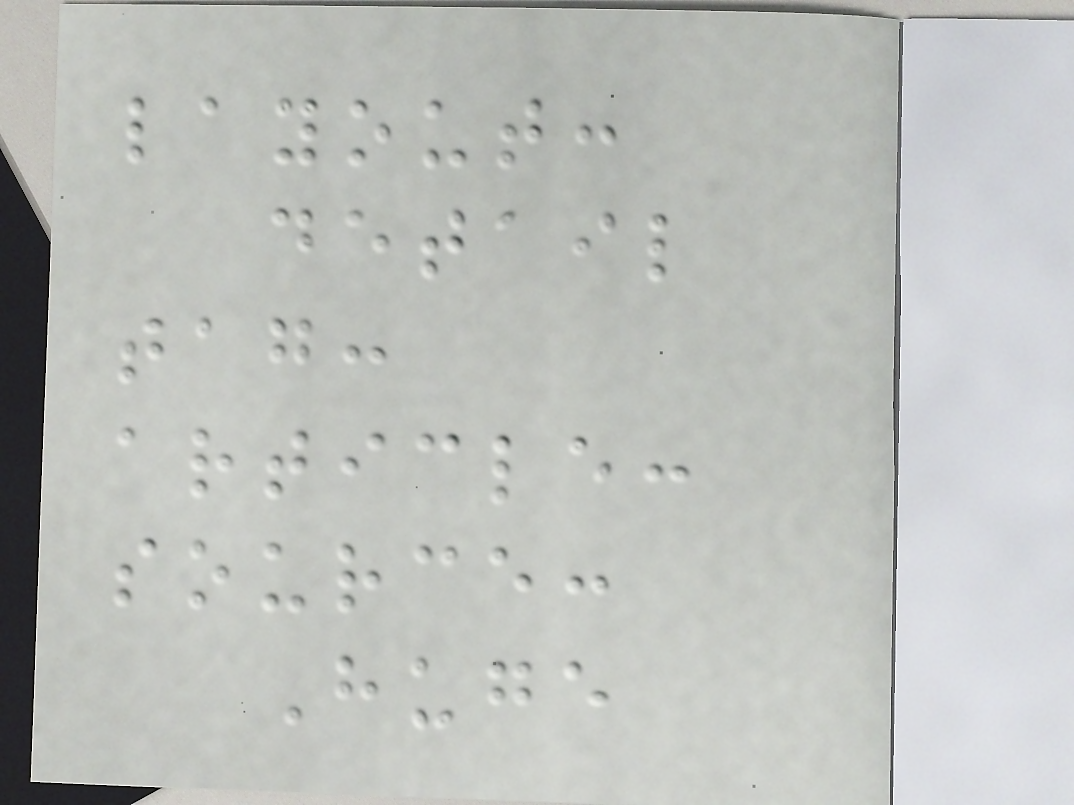layout:
detail
tag:
article:
source:
Huge
